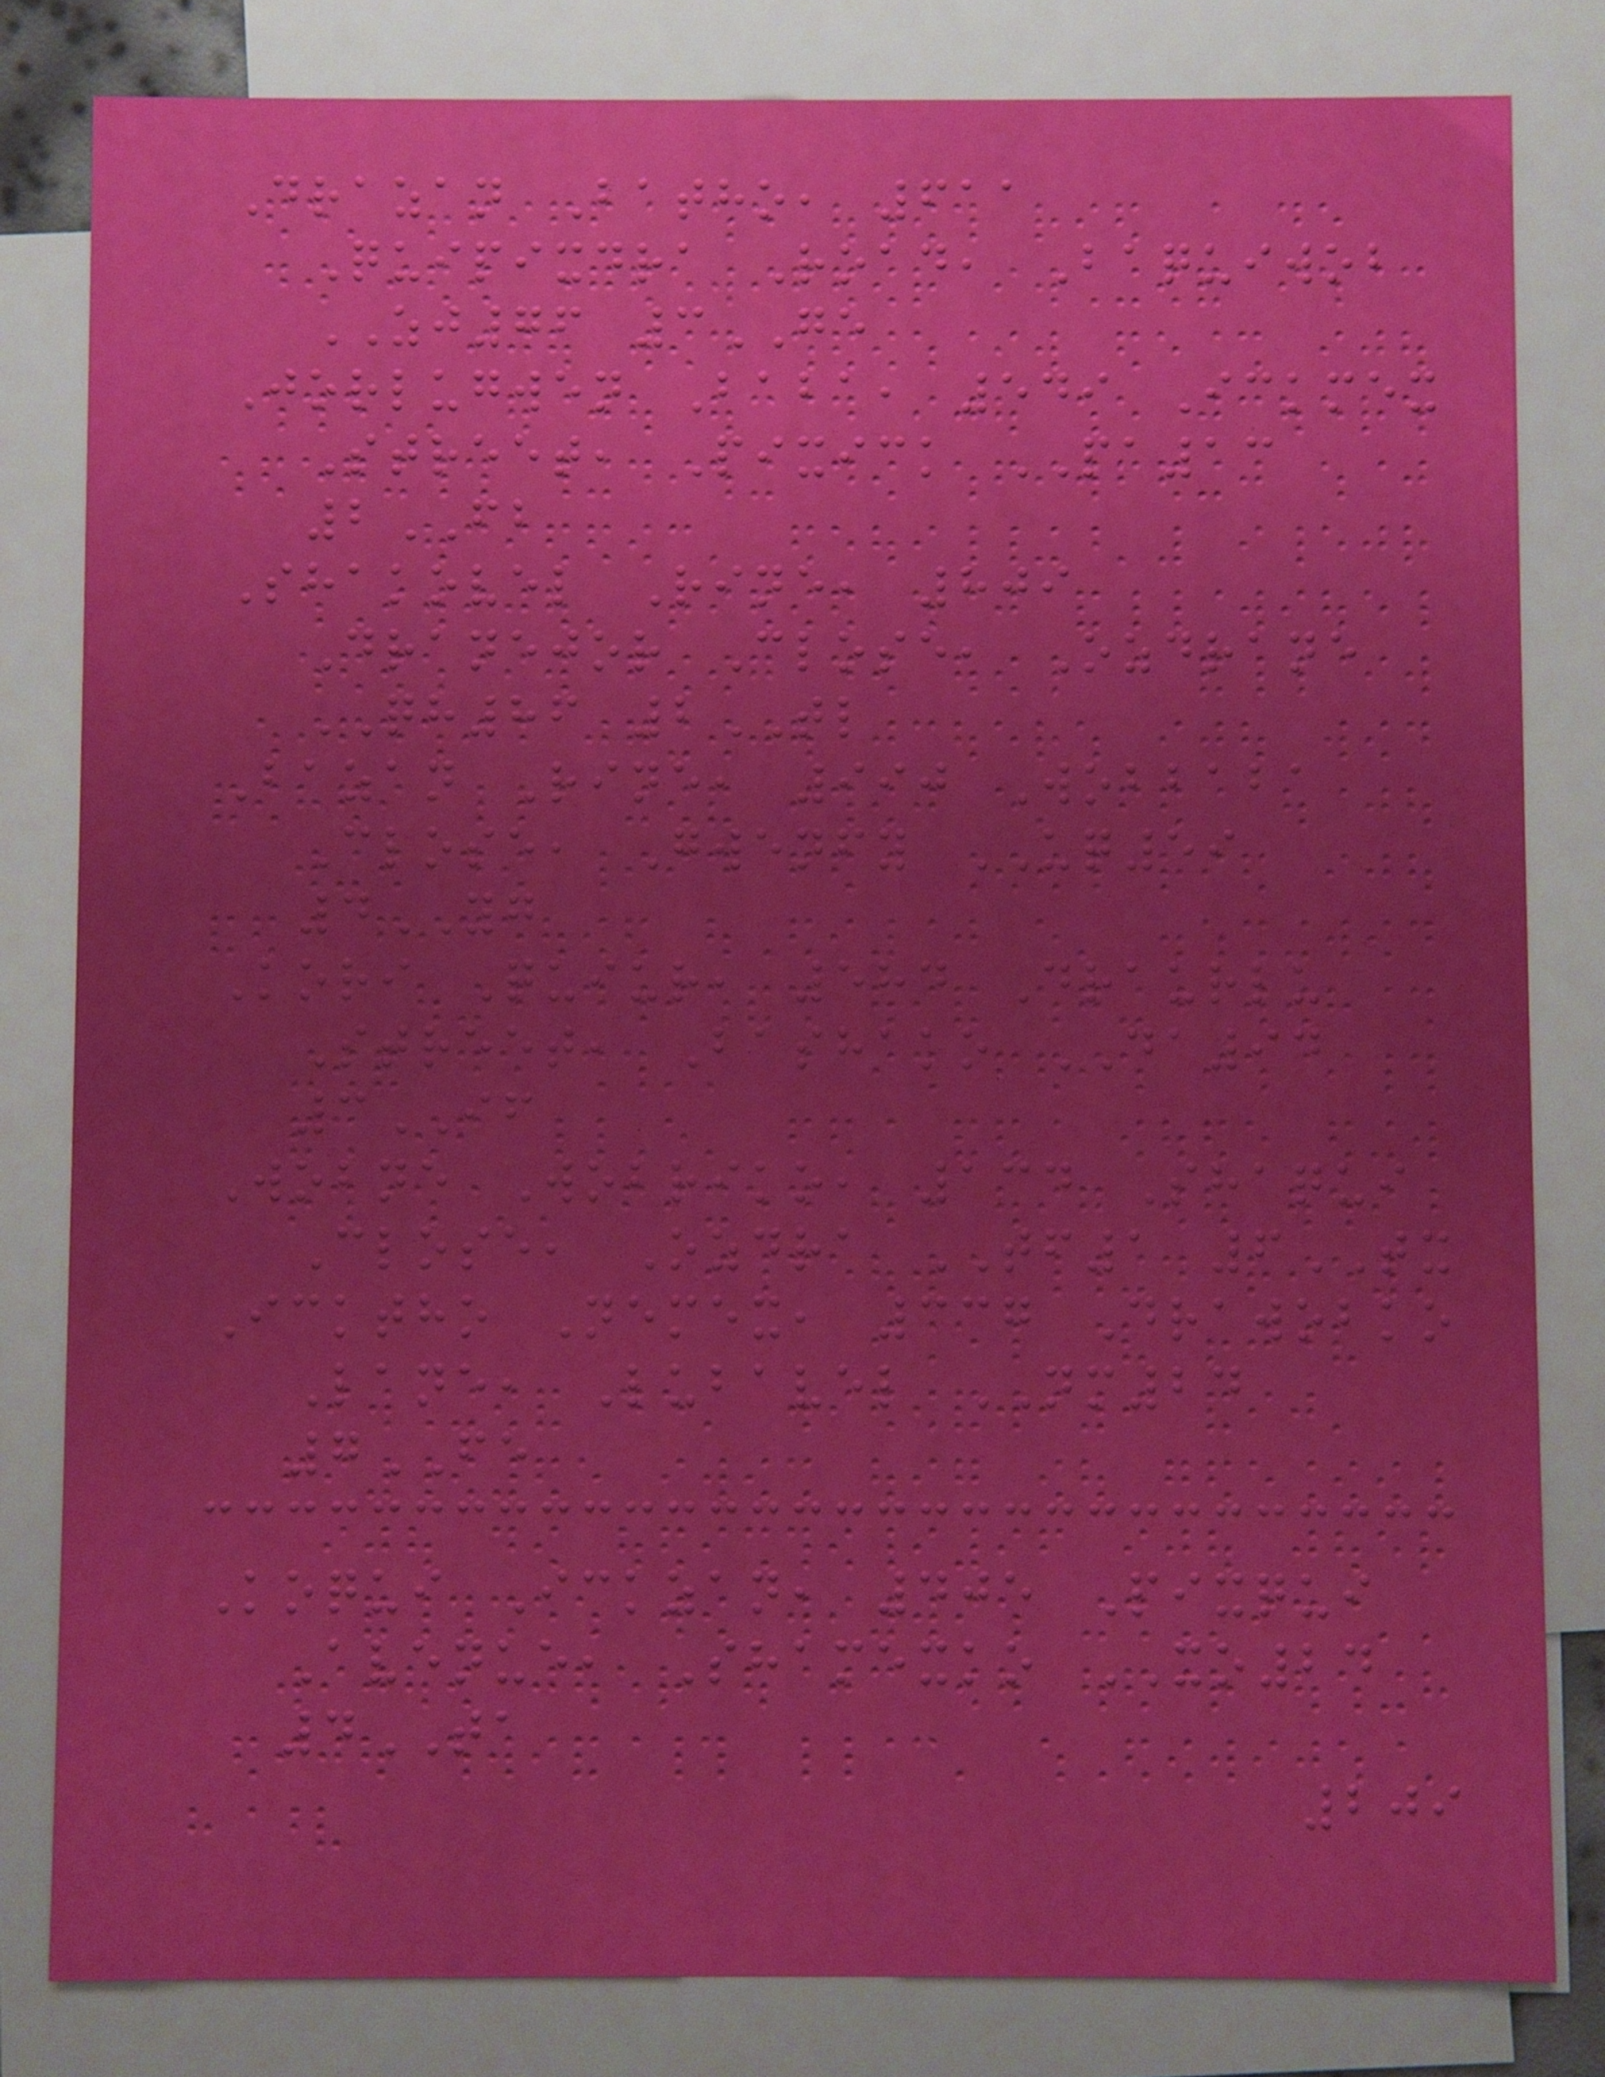Drazan Batho, 611
Quipixdra Road, Baquiwob
ZJ76 3GE
Jorlugwen Baba, 549 Ickmex
Street, Pixick PA13
2FB
Shakovel Rine, 809
Dranejor Close, Ozdrane
QH86 2TL
Bazan Rine, 990 Wobbaba
Close, Gwenfy UQ59
4YG
Kori Quiur, 584 Draurlu
Street, Bashako DA94
3IF
Wobne Wobriko, 134 Shaqui
Close, Ozdra TF1 6TX
Icktho Nemex, 337 Drawobko
Lane, Lubavel NM24
7FE
Koqui Ickzan, 405 Pixqui
Avenue, Shamexko XO24
4TA
209
